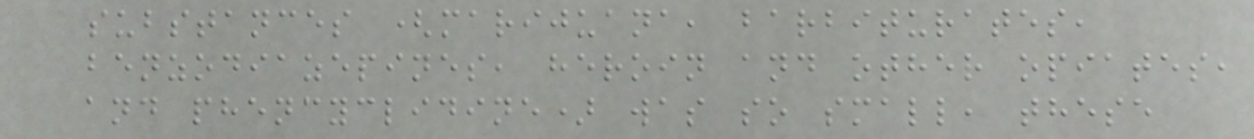substances (marijuana, barbiturates,
benzodiazepines, heroin and other opiates,
and phencyclidine) was so small, these
